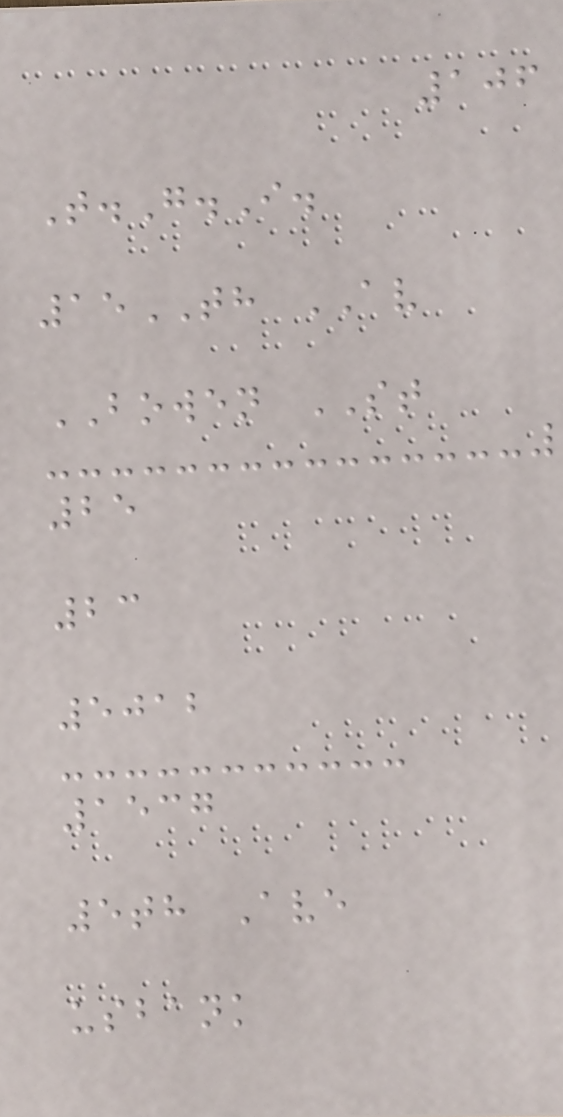106
T.G.I.
15TH AV
BOWEN ST
25
23
5012
1537
5th Ave
usbank
